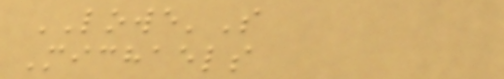LOWE'S
Michaels
